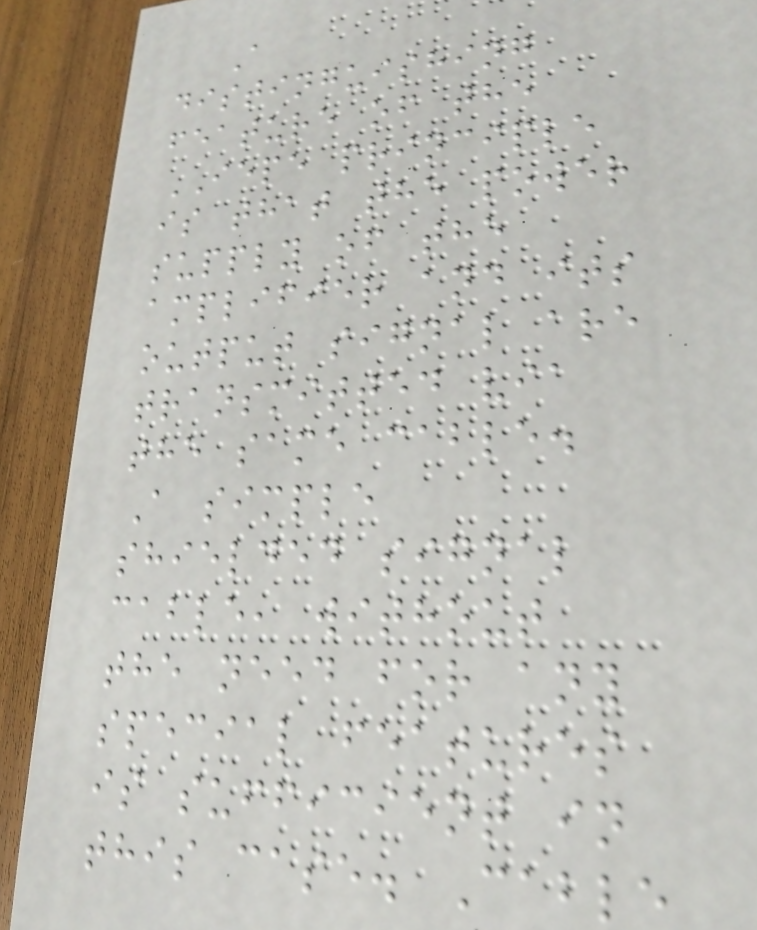A
distinguishing
feature of the
IEPE principle
is that the power
supply of the
amplifier and its
output signal are
transmitted via
the same cable.
A simple
shielded signal
cable, without
the need for any
special features
is sufficient in
this case. Cable
